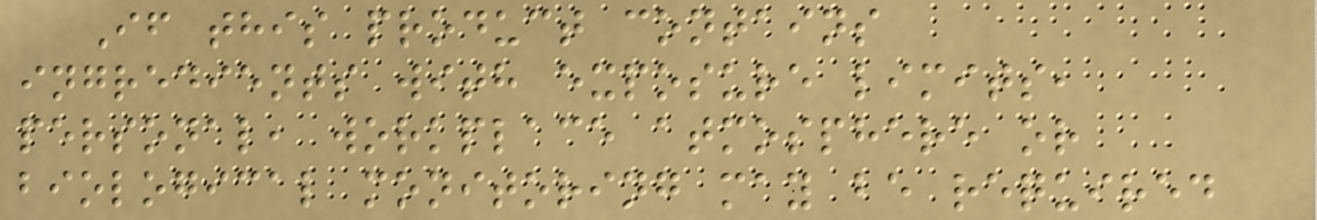If this product contains
ingredients with exposure limits,
personal, workplace atmosphere or
biological monitoring may be required
